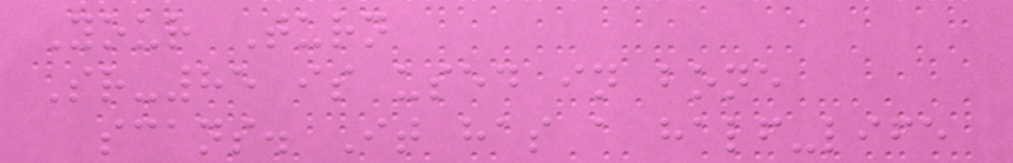Your Turn
Sr-85 is used in bone
scans. It has a half-life
